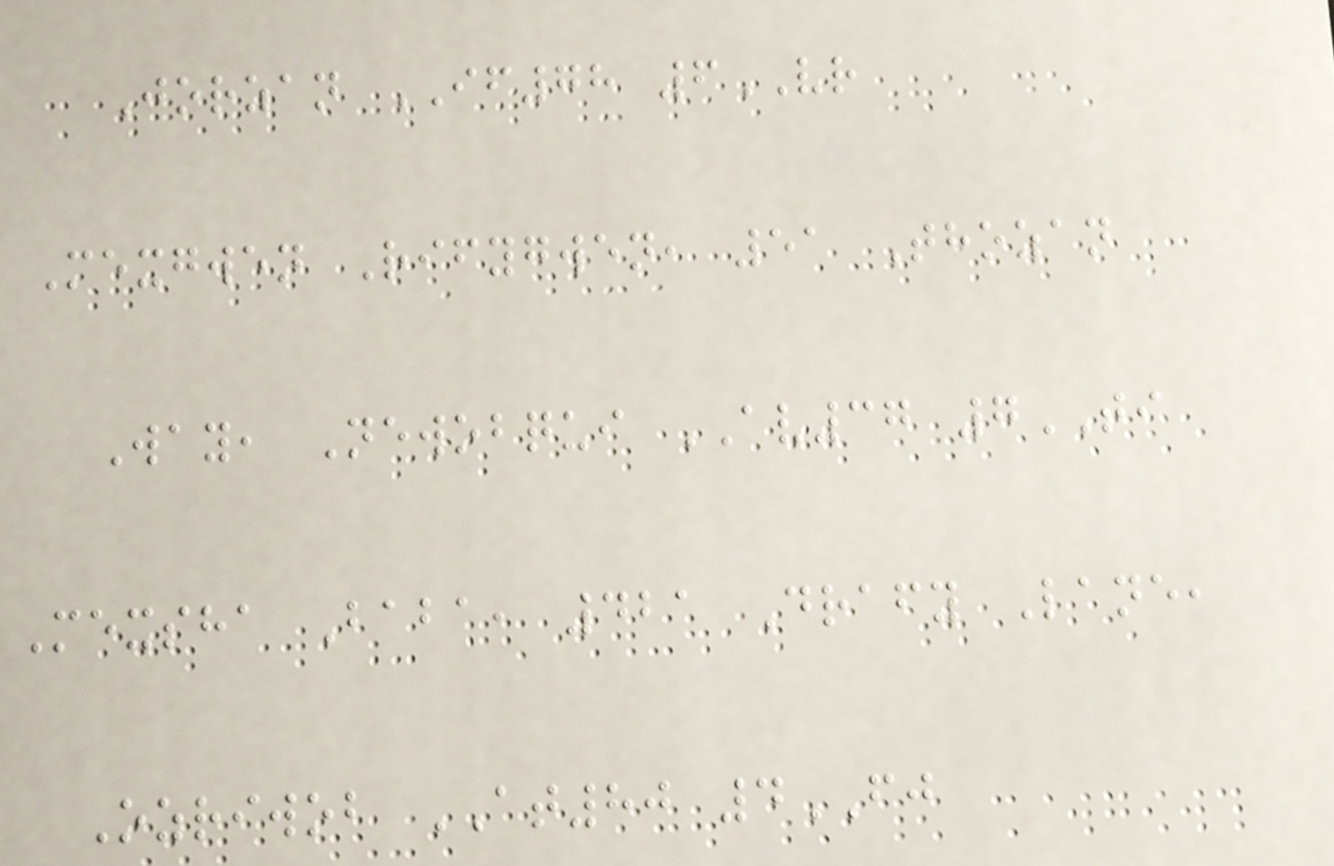Jorzan IF78 6VR
Mexgwen Rifygwen, 51 Thozan
Way, Newobqui AV37 7TI
Mexsha Baba, 421 Drafy Lane,
Ozriwob AT80 4FJ
